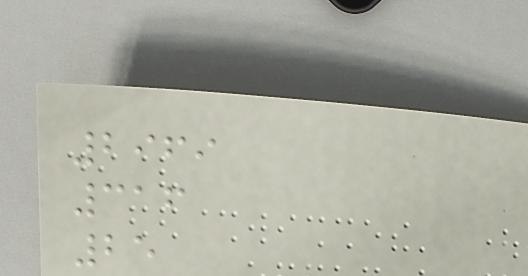2969
316
25
